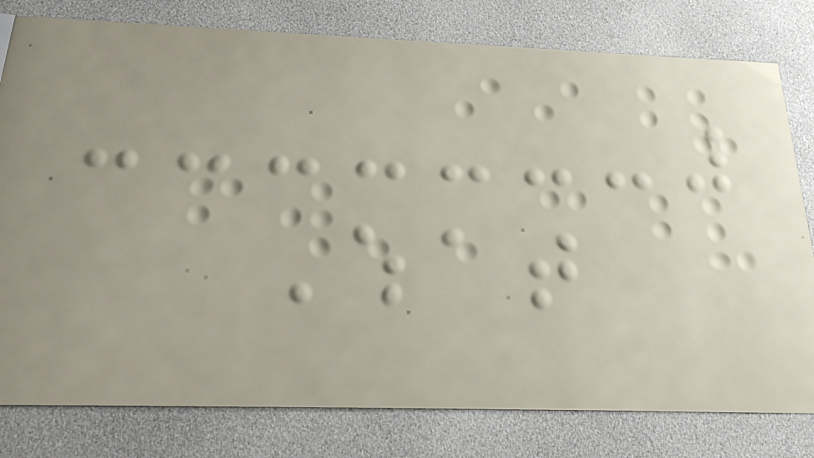What
